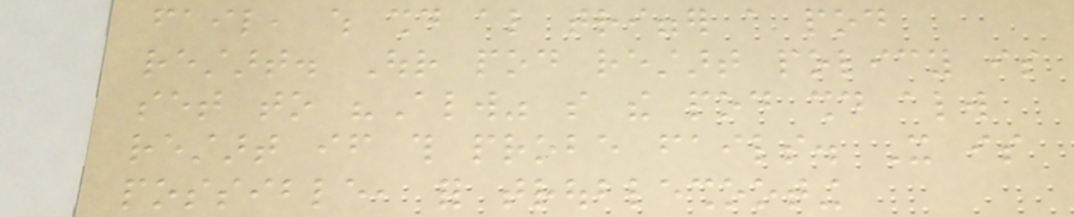fail, which should also trigger a pod
restart. Our pod restart policy is
set to "Always" so the pod should always
restart if this probe fails. It is
possible, for troubleshooting
